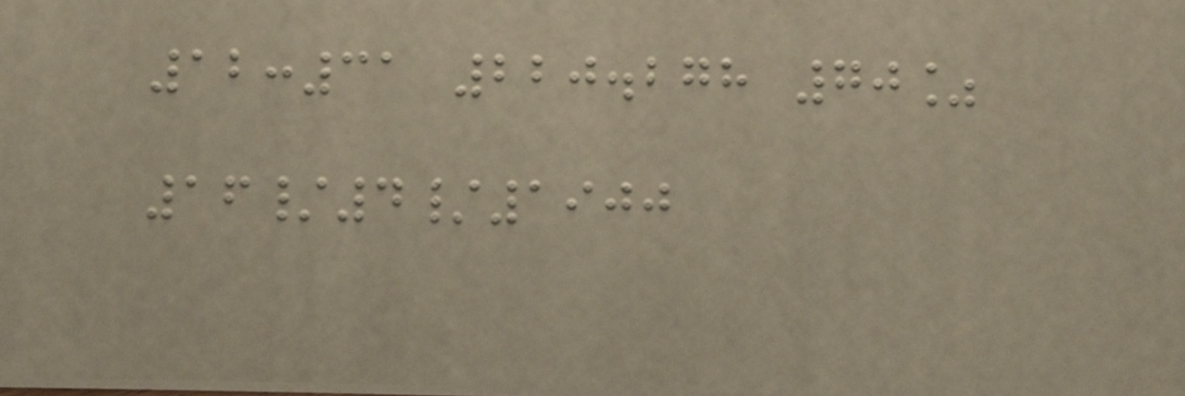12:31 220.278 70%
16/4/1900
